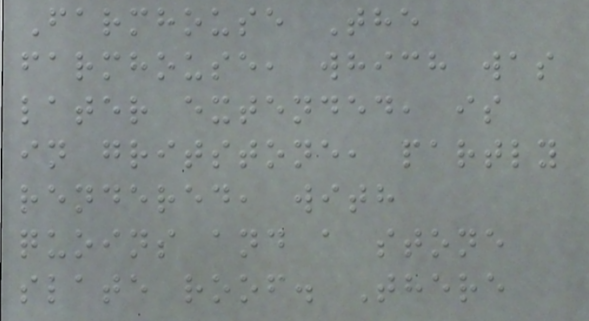Farmhouse The
farmhouse, which was
later extended, is
in gritstone, partly
rendered, with
quoins and a stone
slate roof. There
